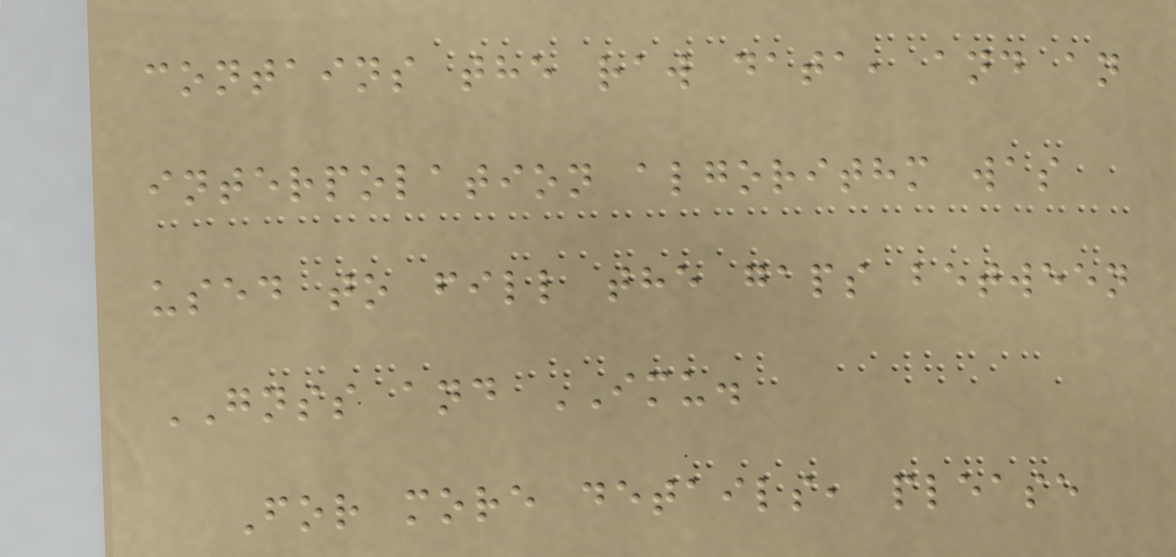contains the raw data, and an
interpolation algorithm was
used to fill the gaps between
GNSS and IMU.
For more details, please
